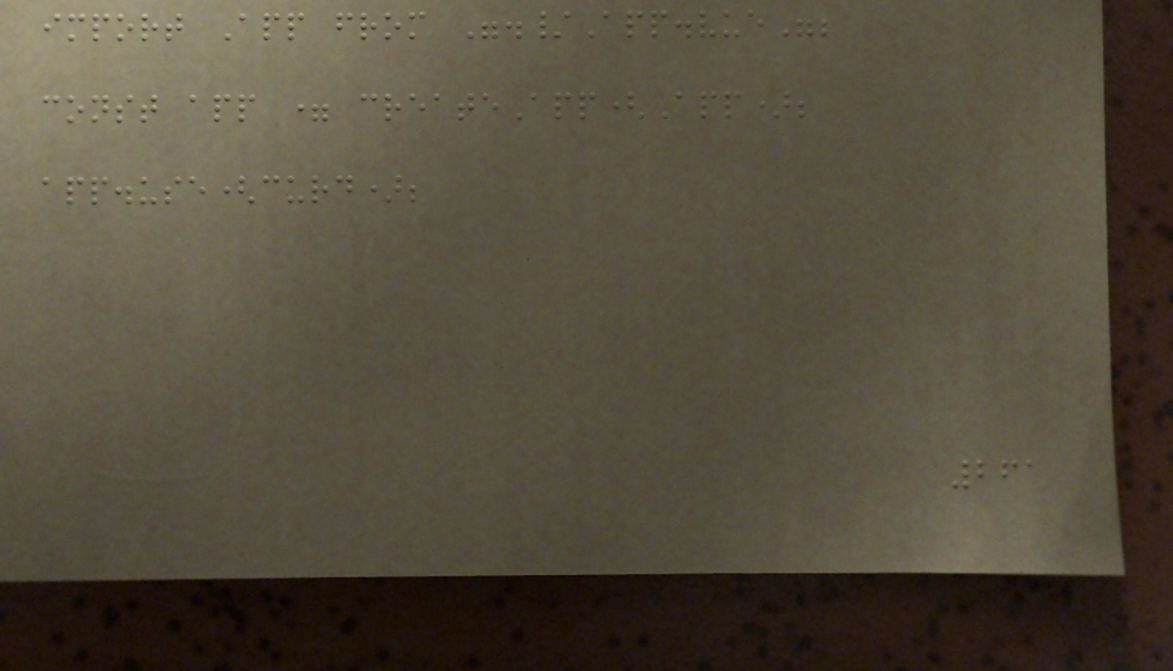import App from "./App.vue";
const app = createApp(App);
app.use(curd);
261
